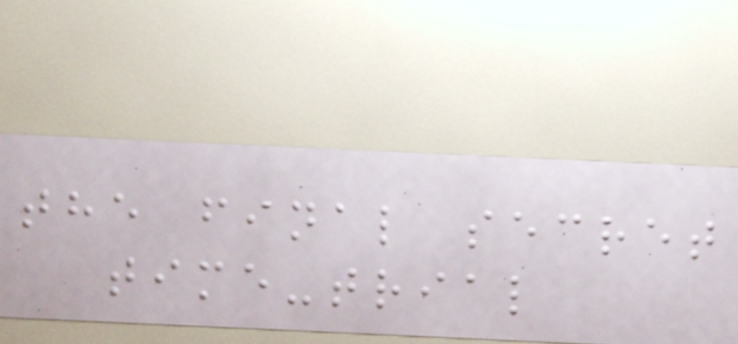the final secret
time-trial
